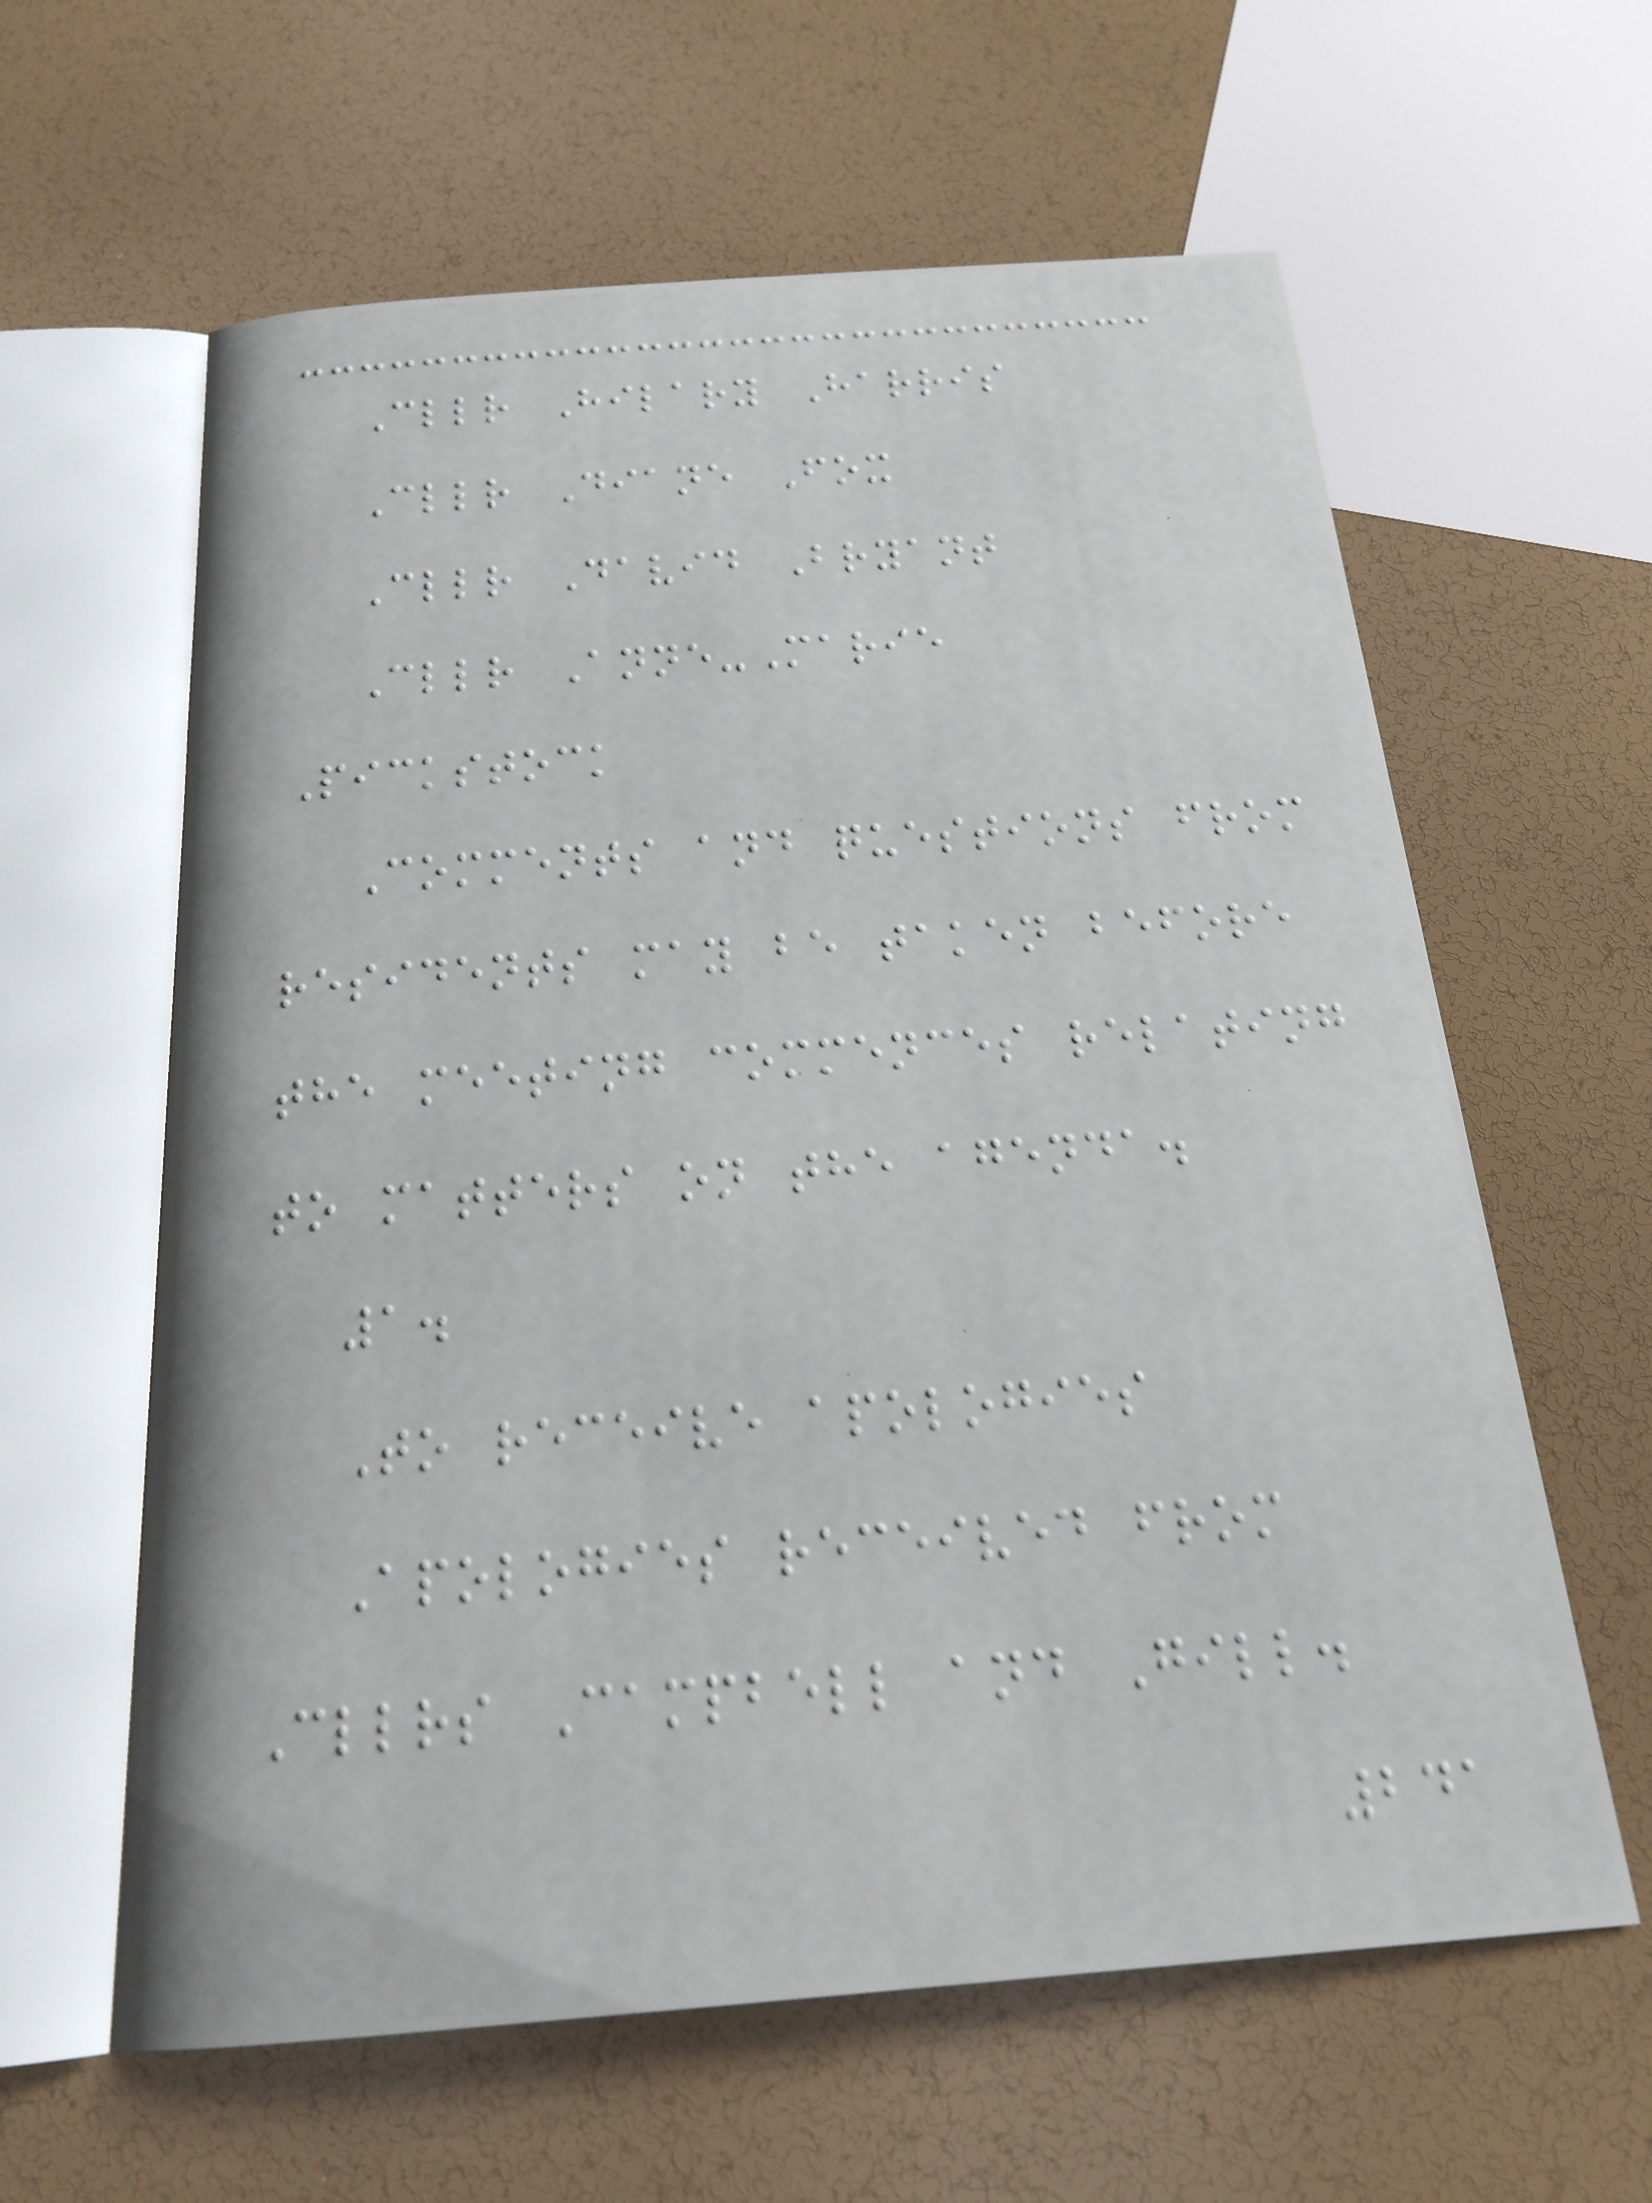Cllr Hilary Harris
Cllr Diane Fox
Cllr David Bryant
Cllr Anne-Marie
Pickstock
Comments and questions from
residents may be taken before
the meeting commences relating
to matters on the agenda.
1.
To receive apologies
Apologies received from
Cllrs Campbell and Gill.
241
